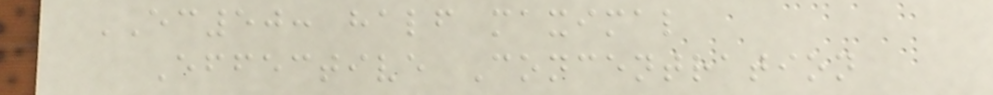EC50: half maximal
Effective Concentration
